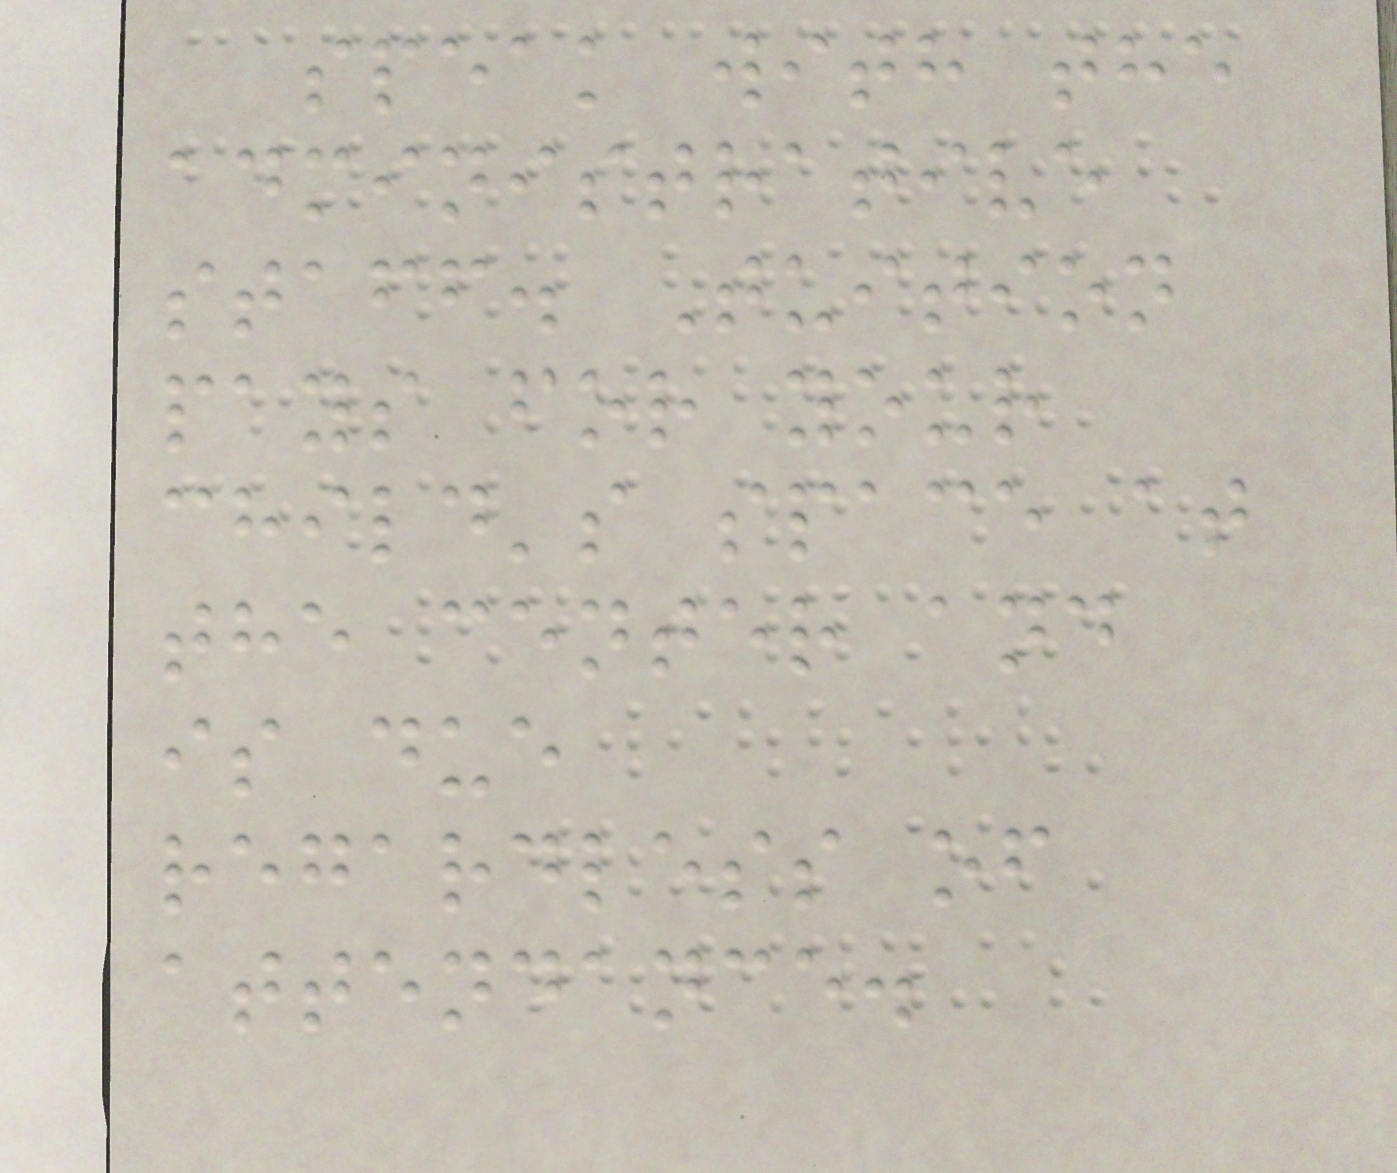speak with the
administrative
staff. Tuition
pays for your
child's space at
the center and
is due
regardless of
attendance.
